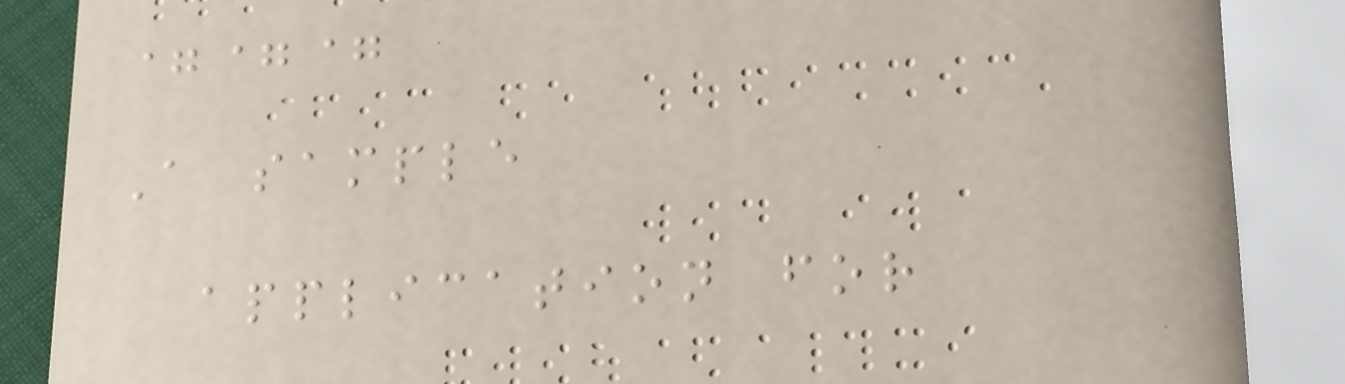===
A sample
application for
